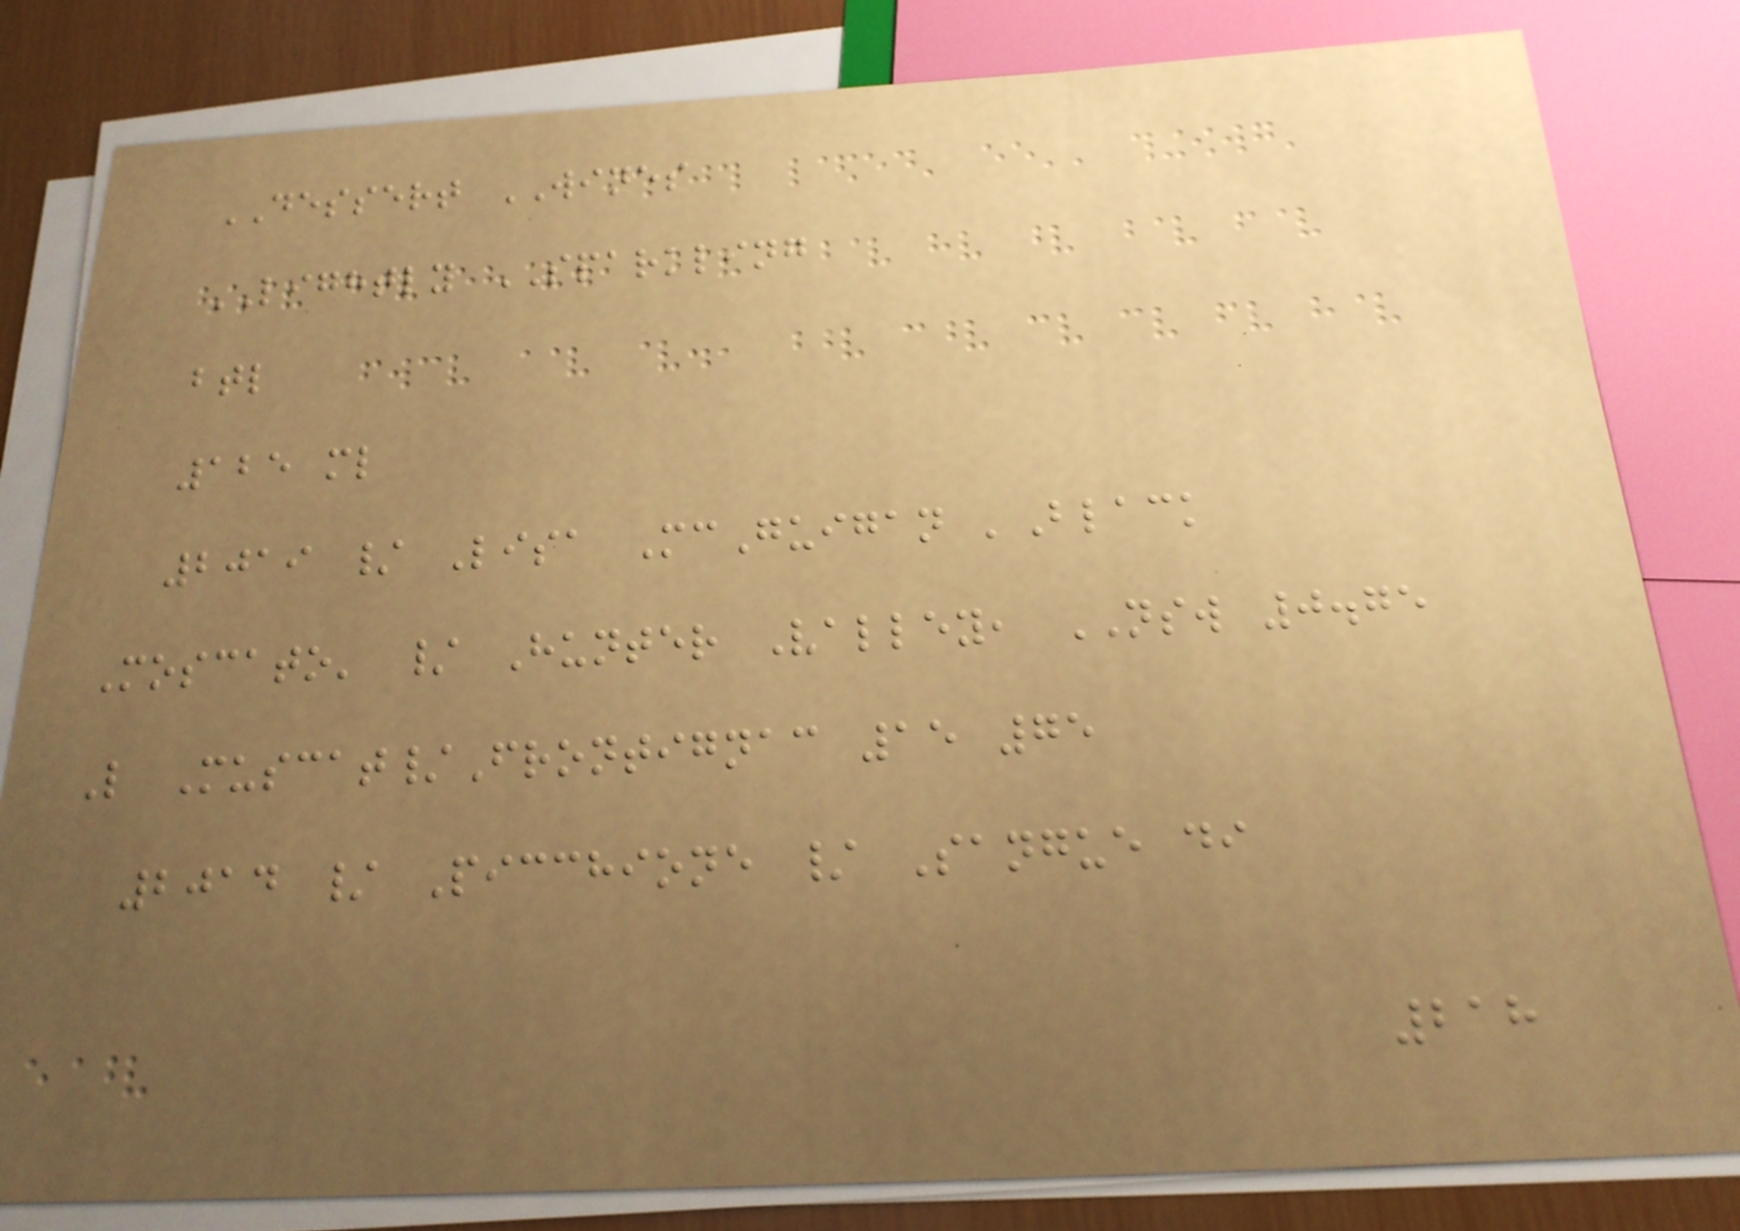DESSERT WINES
LIGHTLY SPARKLING
btl
125 ml
2019 / Lisa McGuigan 'Black
Moscato' / Hunter Valley, NSW 0.75
L Muscat/Frontignac 15 75
2014 / Picchione / Sangue di
218
